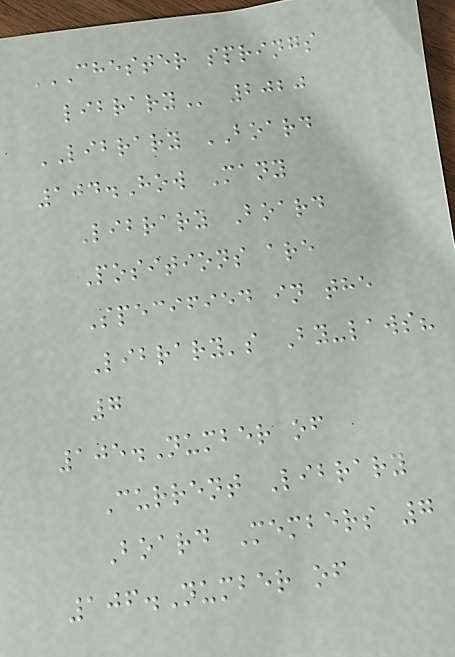CHESTER SPRINGS
LIBRARY 2020
LIBRARY BOARD
104.How Many
Library Board
Positions are
Specified in the
Library's By-laws?
7
105.Number of
Current Library
Board Members 7
106.Number of
